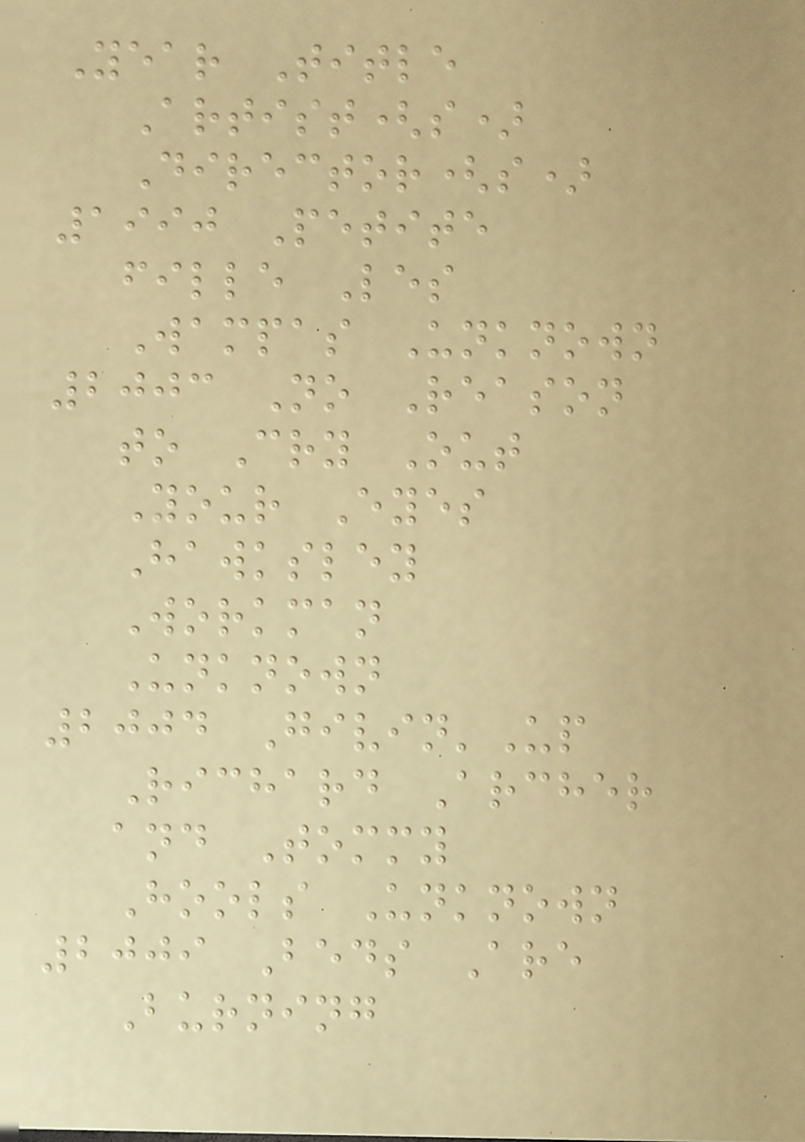Year Title
Artist(s)
Director(s)
1990 Petite
fille Les
Wampas Unknown
2003 No Reason
to Cry Out
Your Eyes
Hawksley
Workman
Unknown
2004 Givin'Up
Richard Archer
and Tommy
Hools Unknown
2009 Beds Are
Burning
